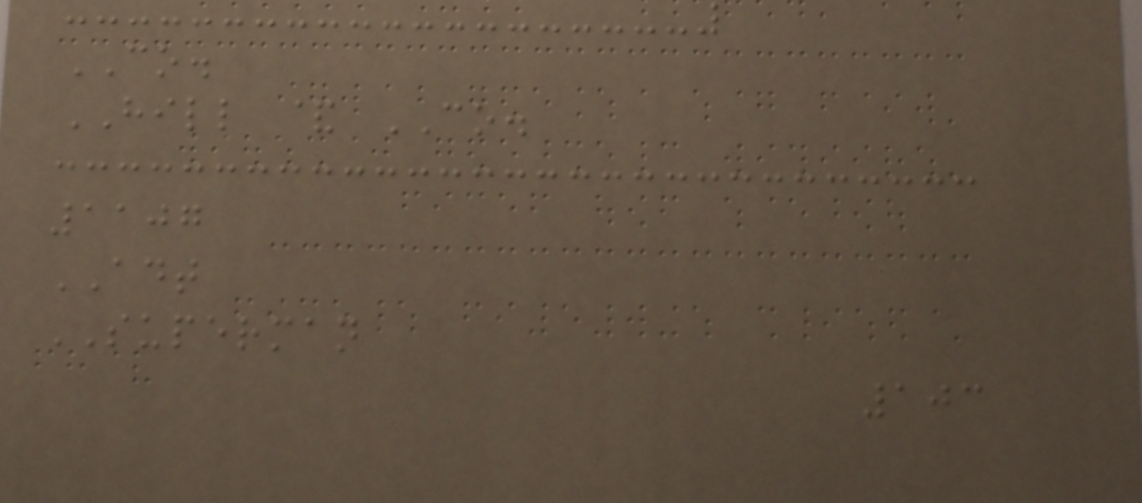CO.
HILL & CO.
1107
ADT
SUPERMAN
103
